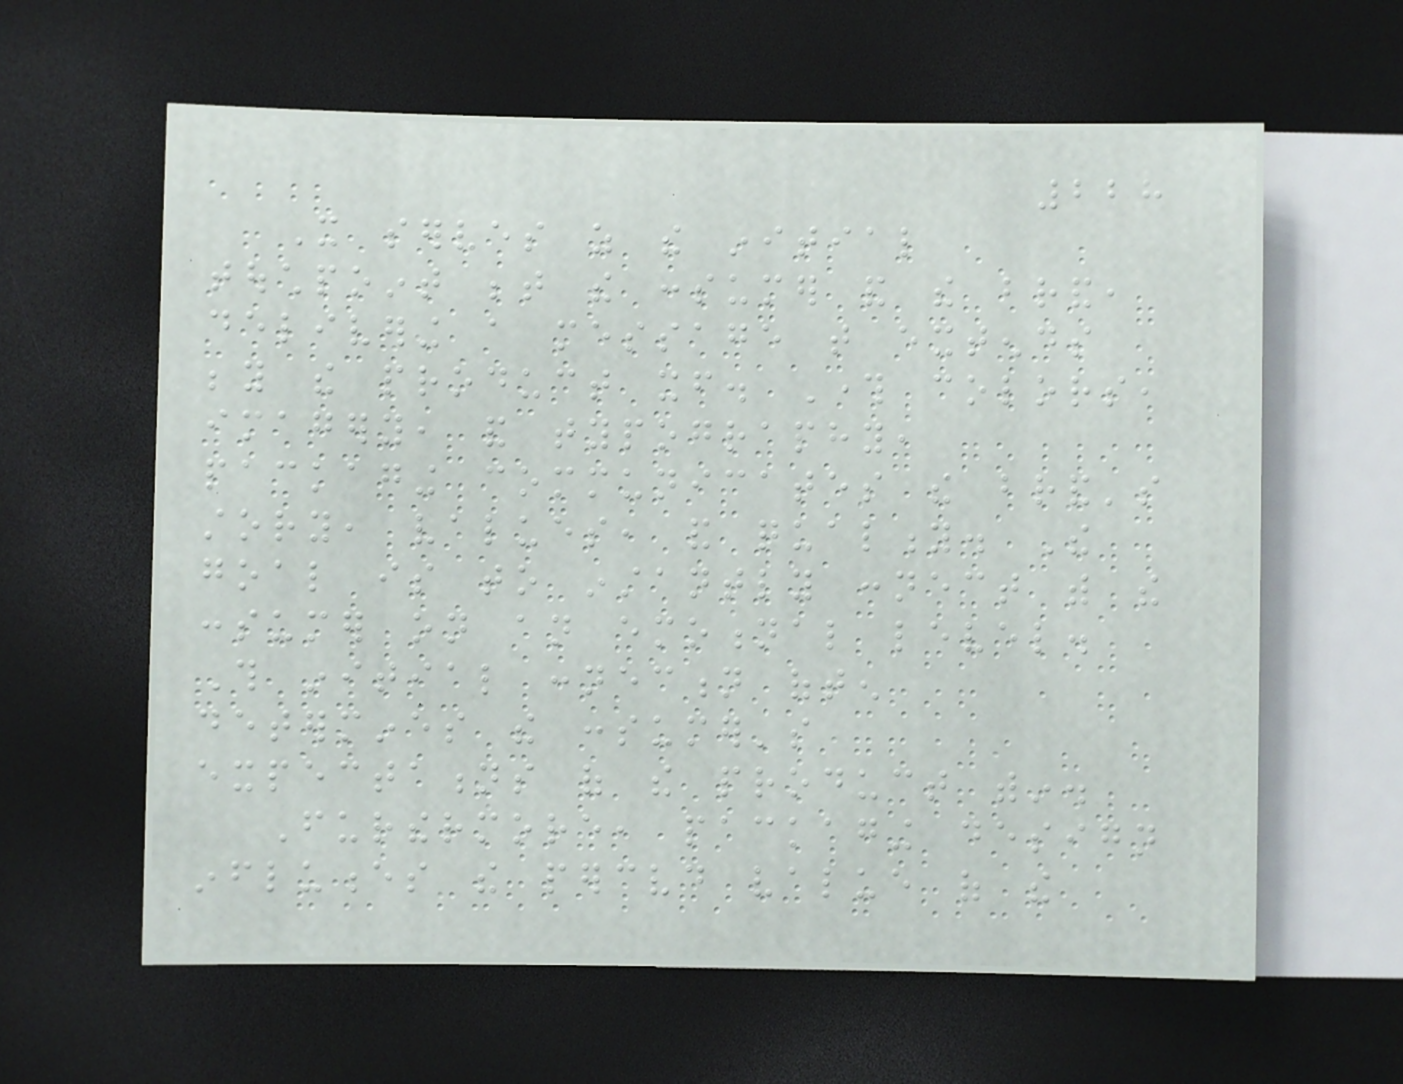228
It serves as the initial
touchpoint between the consumer and the brand,
delivering a message that extends
beyond the product itself. Through colors,
imagery, and typography,
packaging communicates the brand's
story, values, and quality. The
goal is to instantly connect with the
consumer on an emotional level.
This initial connection often
determines the consumer's
expectations of the product within.
Furthermore, packaging design
influences the perceived value of the
